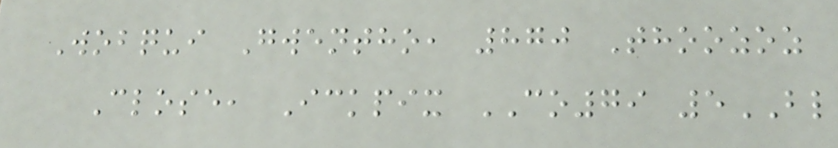Wobqui Gwentho, 870 Thoozoz
Close, Ickpix CO79 5BL
